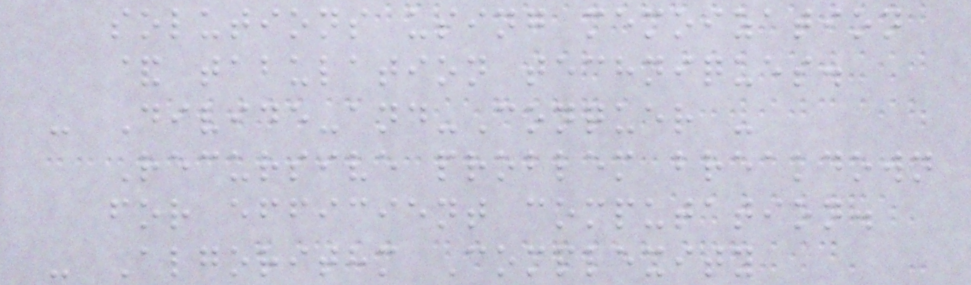solutions using memoization
& tabulation techniques.
- Divide-and-Conquer -
Recursive problem breakdown
for efficient computation.
- Algorithm Complexity
